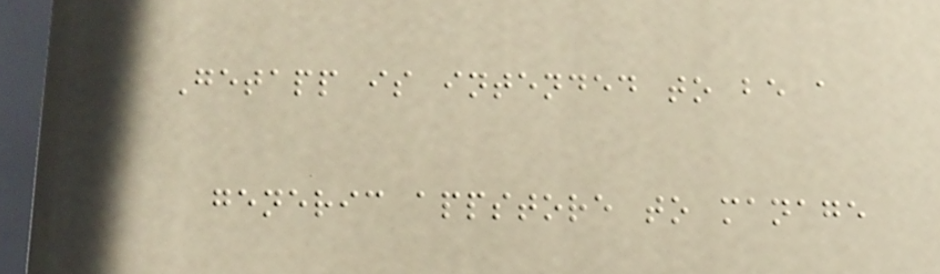Getapp is intended to be a
generic appstore to manage
